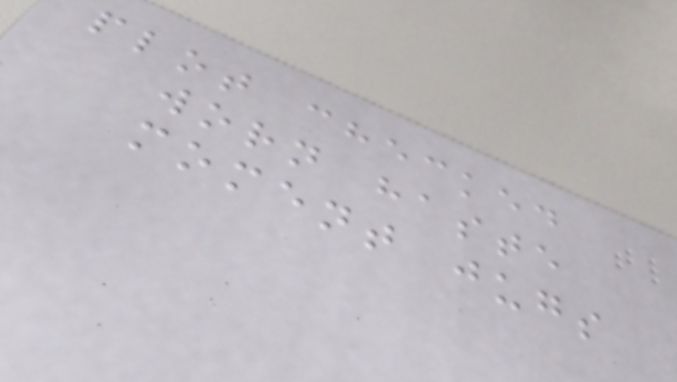plot checked
worn haste
moment jugs
